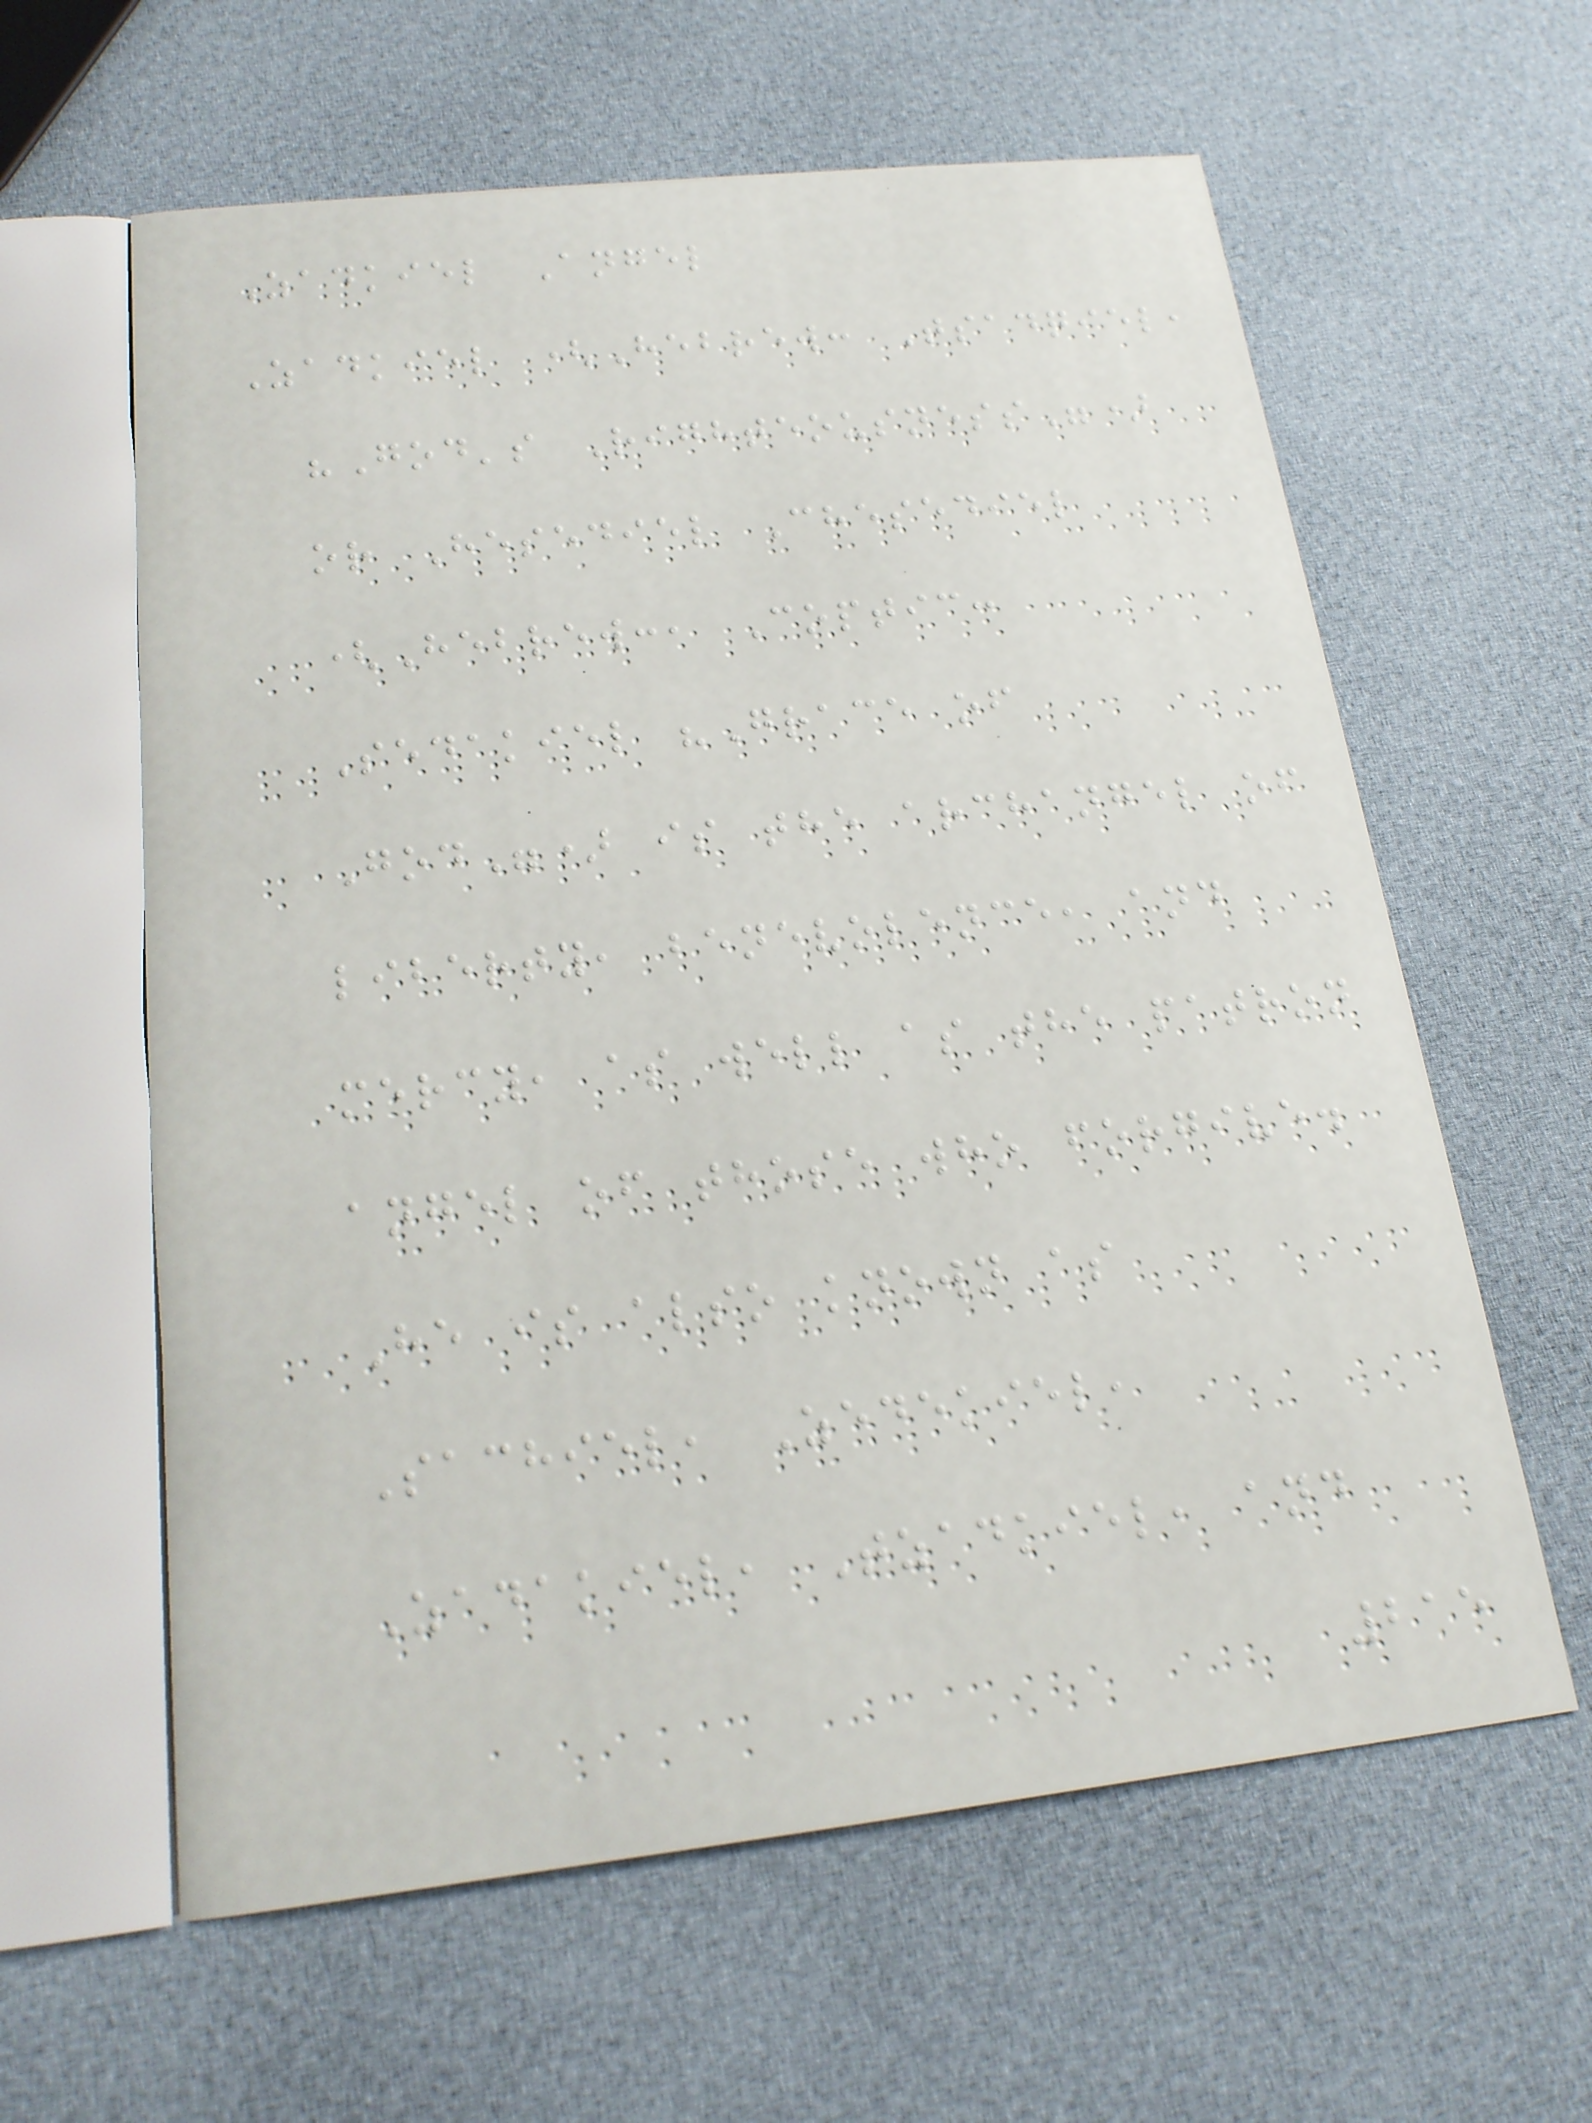Zadkiel Angel
Zadkiel (Hebrew: Tsadqiel,
"God's Righteousness")
or Hesediel Chesediel
(Hebrew:, Coptic:
Sedakiel "Grace of
God") is the archangel of
liberty, benevolence, and
mercy, as well as the patron
angel of those who forgive.
He is also known as
Sachiel, Zedekiel,
Zadakiel, Tzadkiel, and
215
